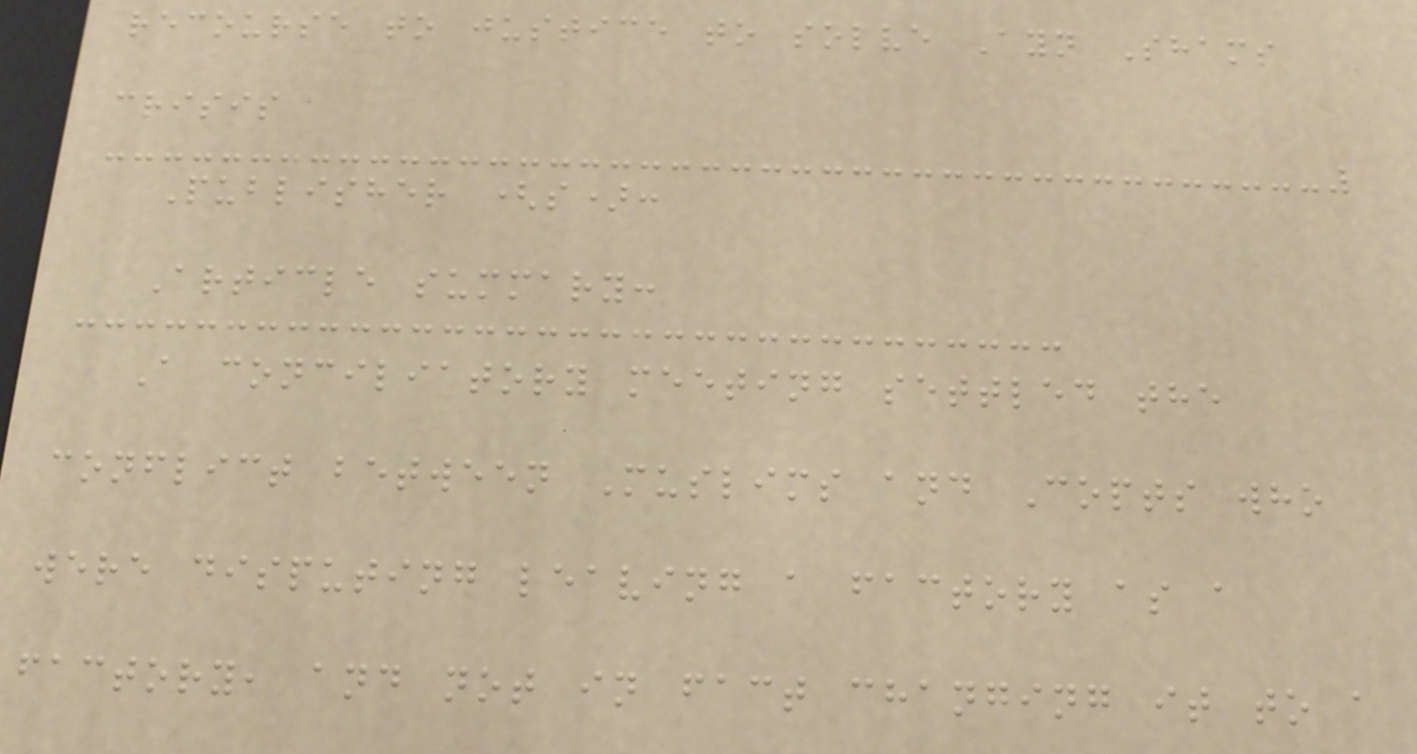recourse to justice to solve Ayn Shams
crisis
Publisher (s):
Article summary:
A conciliatory meeting settled the
conflict between Muslims and Copts who
were disputing leaving a factory as a
factory, and not in fact changing it to a
